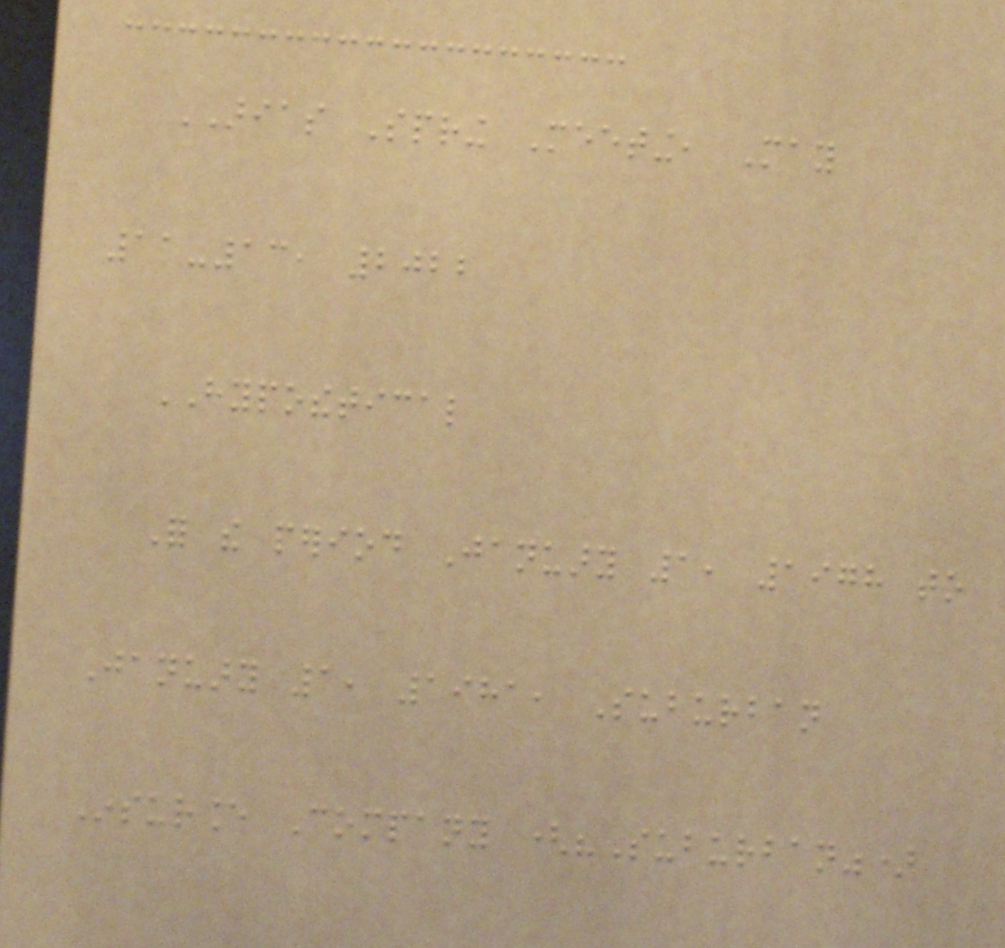ARIAS Spring Meeting, May
11-13, 2022
HYPOTHETICAL
For the period January 1, 1978 to
January 1, 1981, Suburban
Insurance Company ("Suburban")
